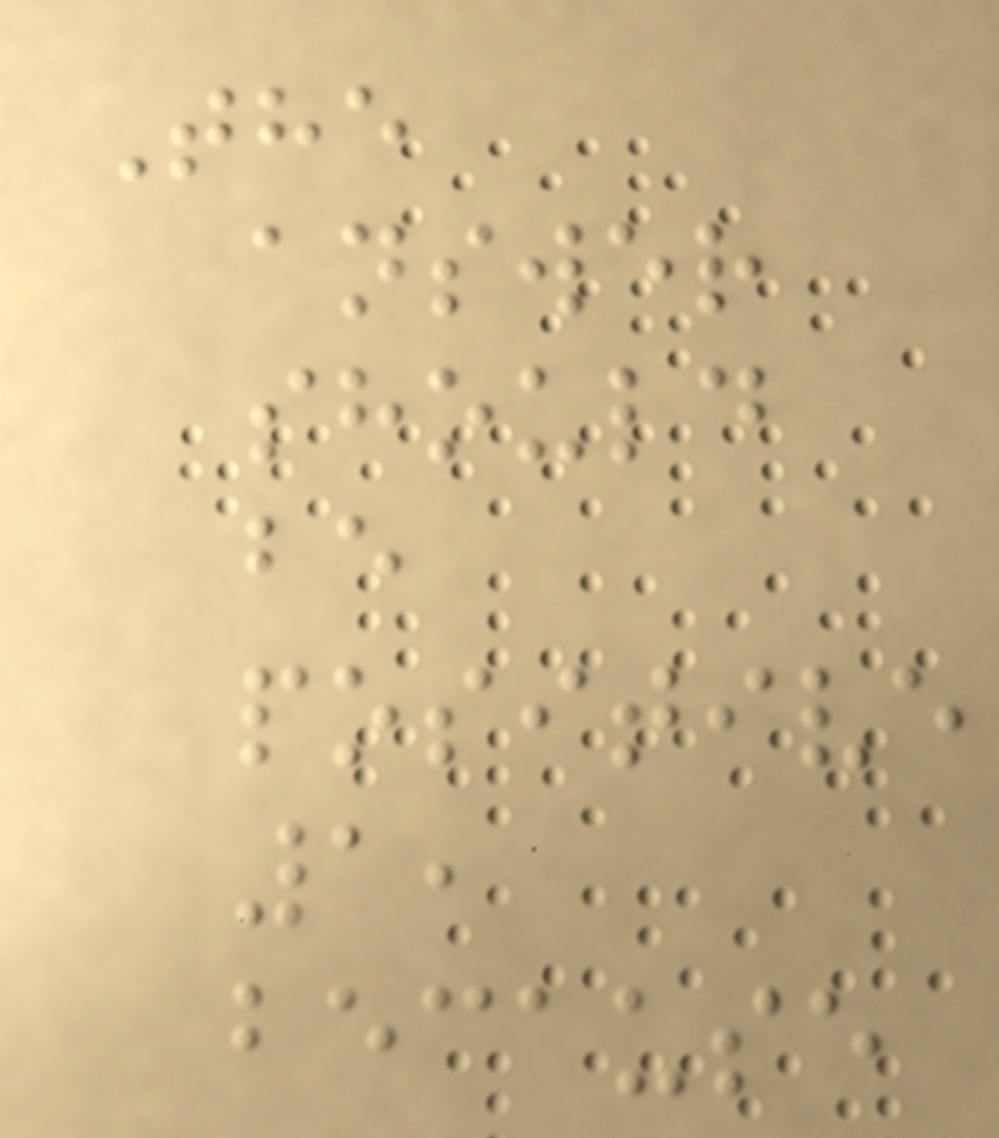The
answer
should
be
positive
1,
because
